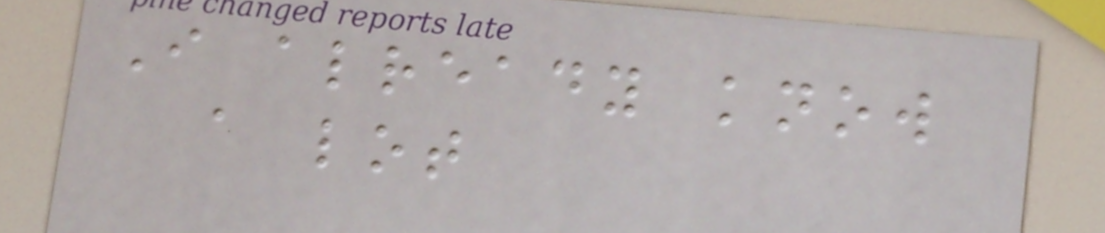I already know
a lot
